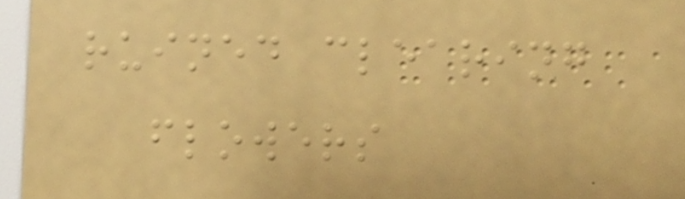ruined clearing
flowers
